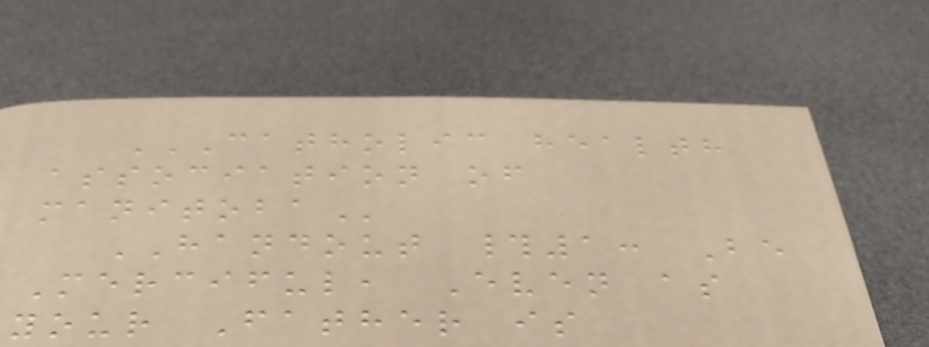CATHOLIC HEALTH
ASSOCIATION OF
MANITOBA
HANDOUT #1: Be
Merciful, Even as
your Father is
